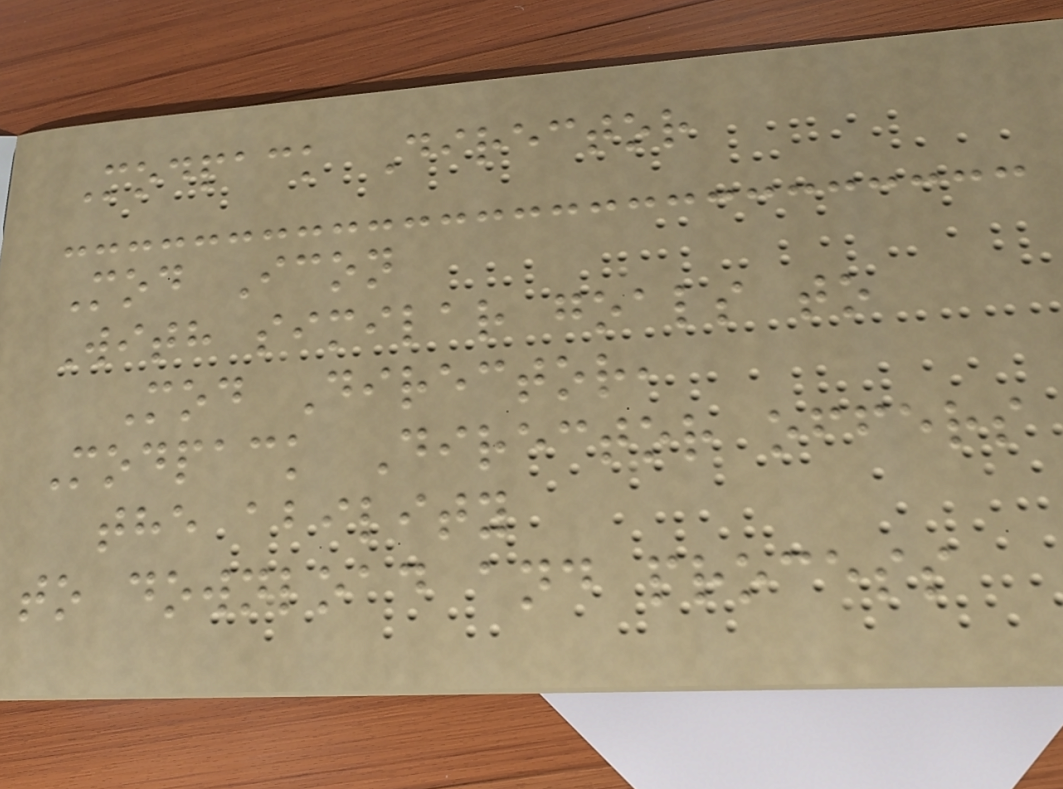Modpack Director
Mod Icon
With similar goals to
Mod Director,
Modpack Director offers
the ability
to download and process
